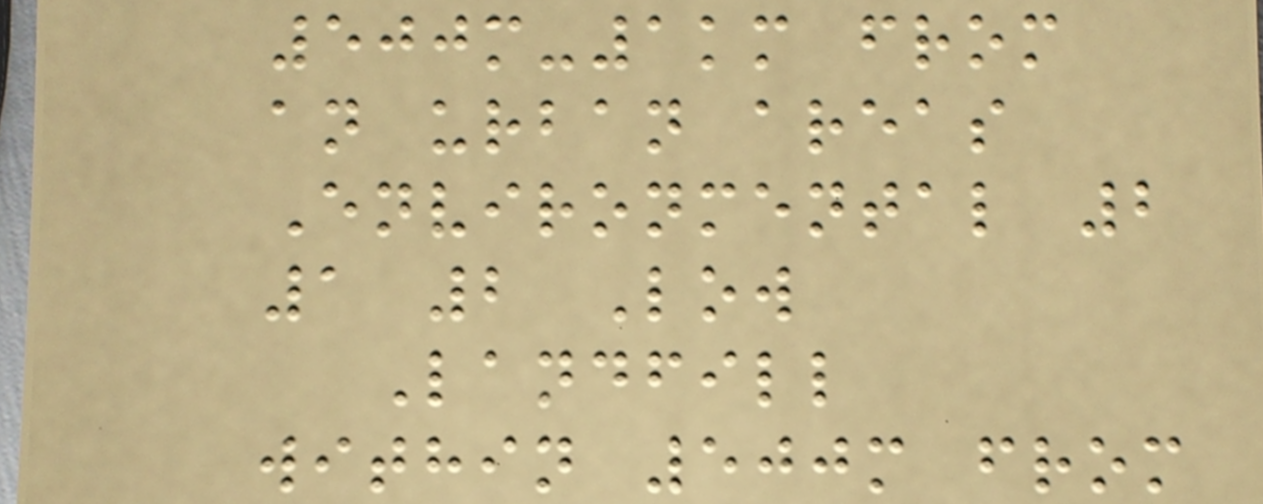500m-1km from
an urban areas
Environmental 2
1 2 Low
Landfill
within 500m from
